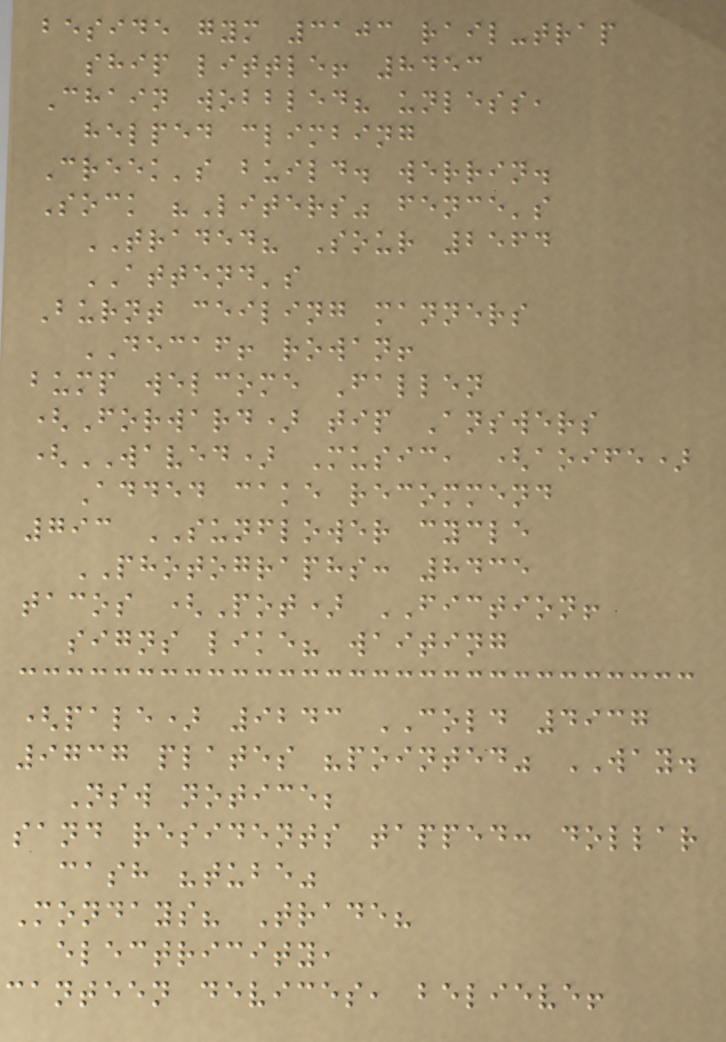beside gym 3103 rail-trap
ship little! 8453
Chain wobbled? unless,
helped climbing
Creek's build. werrin.
Sock "Liters" fence's
TRADED? Sour 2564
ATTEND's
Burnt ceiling manners
DECAF! rowan!
bump welcome Fallen
(Forward) tip Answers
(WAVED) Music, (aoife)
Added cake recommend
793 SUNFLOWER cycle
PHOTOGRAPHS: 8435
tacos (Pot) FICTION!
signs like? waiting
(pale) 9243 COLD 4937
9737 plates "pointed" WAY.
Nsw notice;
sand residents tapped: dollar
cash "tube"
Mondays? Trade?
electricity,
canteen devices, believe!
